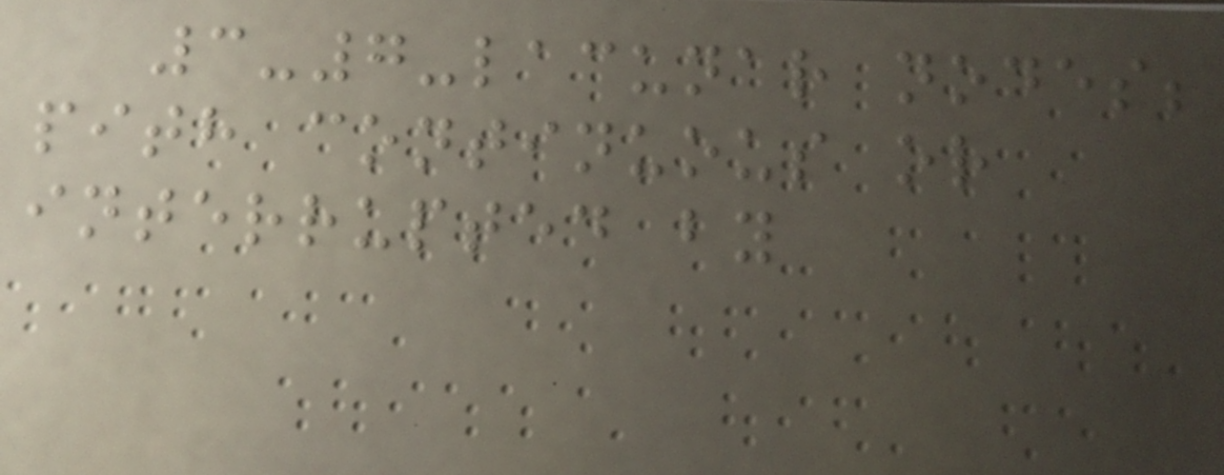3-7-lacunar nodes;
pith continuous or
interrupted by
